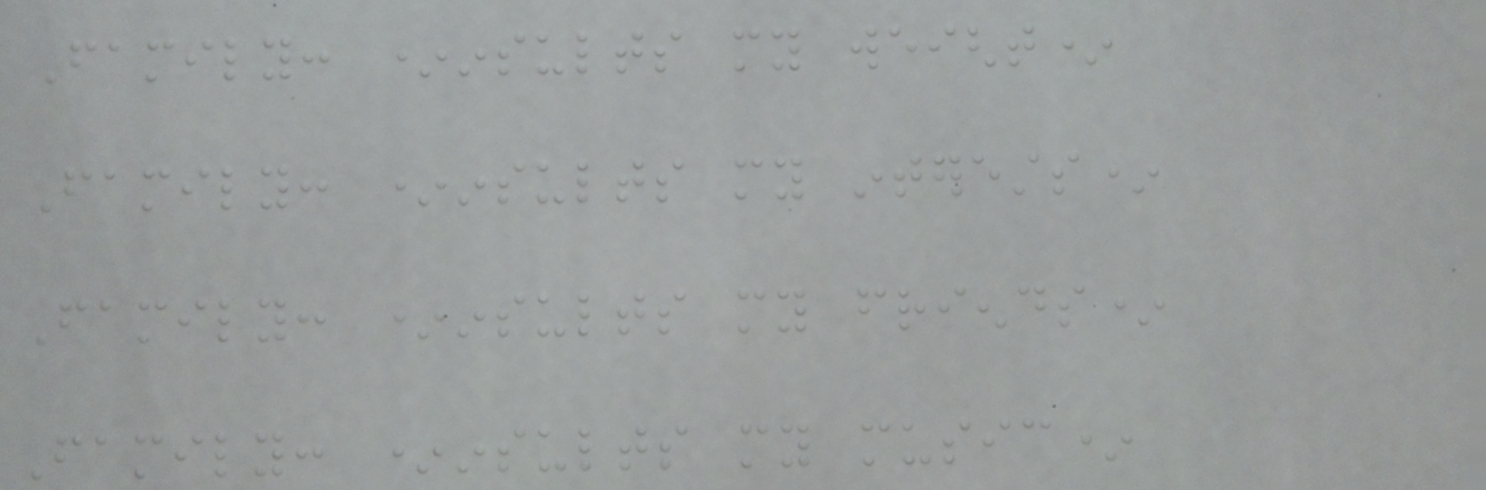Family: *insults my weight*
Family: *insults my interests*
Family: *insults my friends*
Family: *insults my music*
